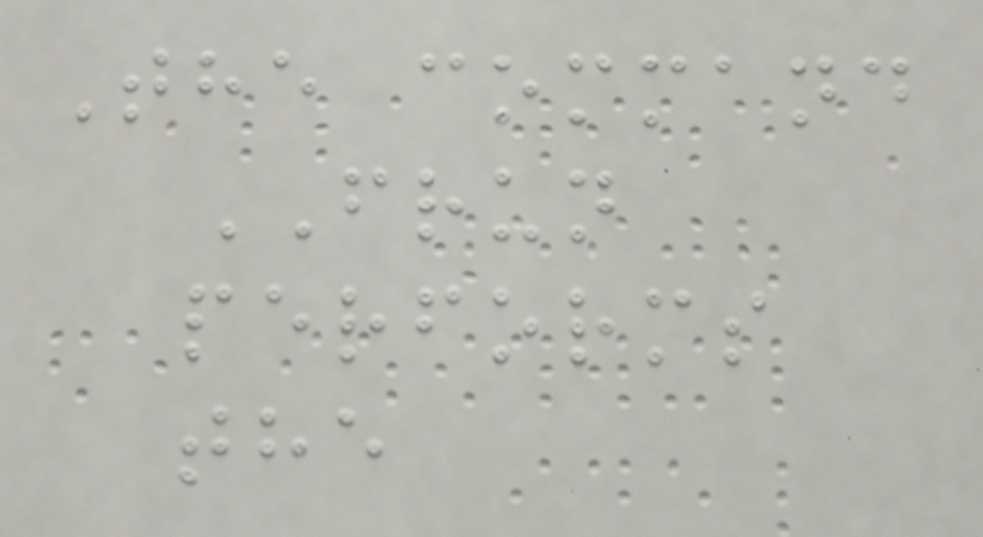The command
FRUN
performs
the
